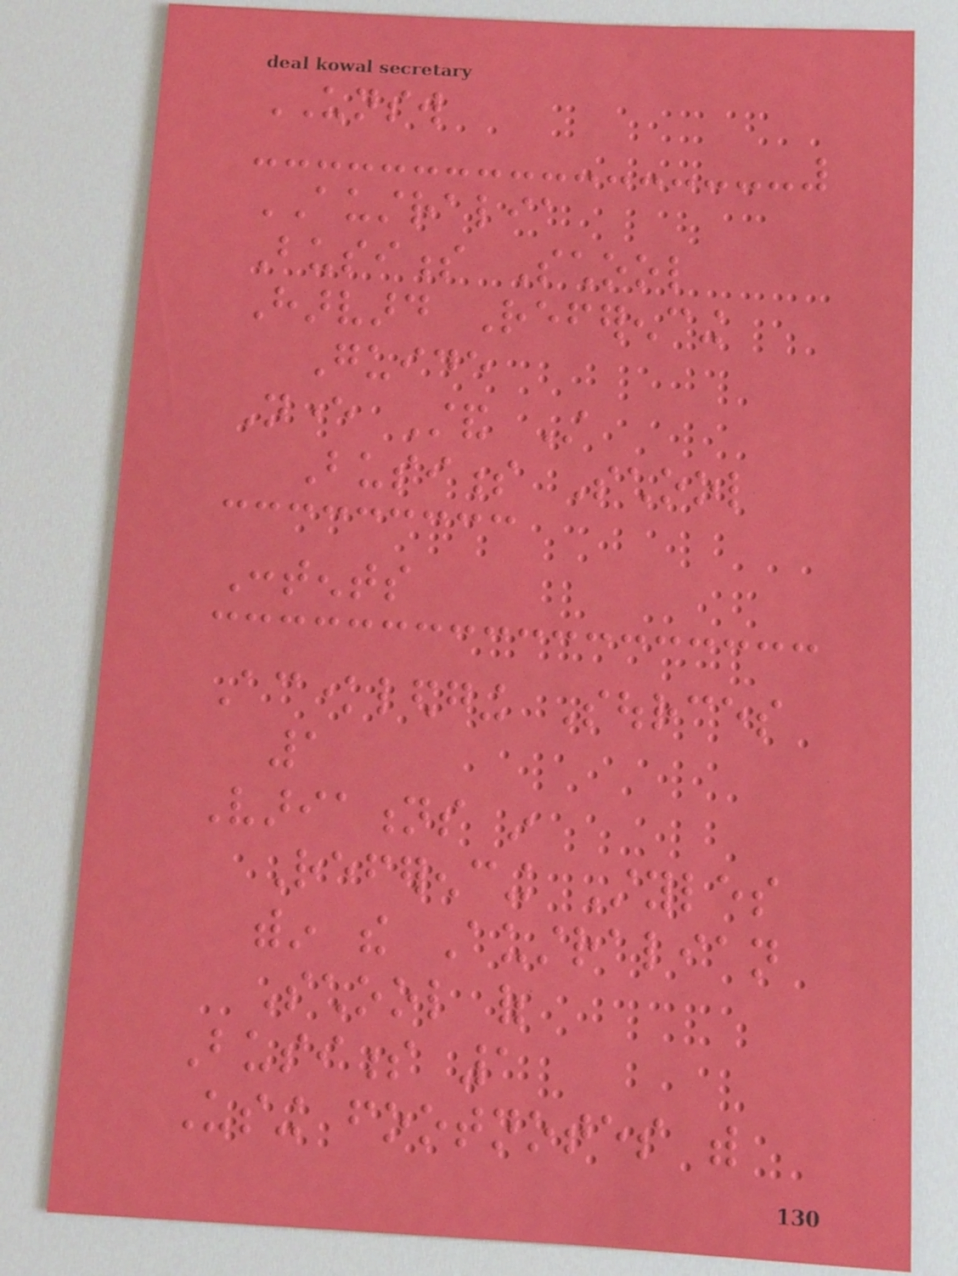UNSW
AUSTRALIA
Business School
Harvard Referencing
Guide
Never Stand Still
Business School
Contents
Acknowledging Sources
1
Variations in
Referencing Styles
within the Australian
School of
Business 1
Using footnotes with
